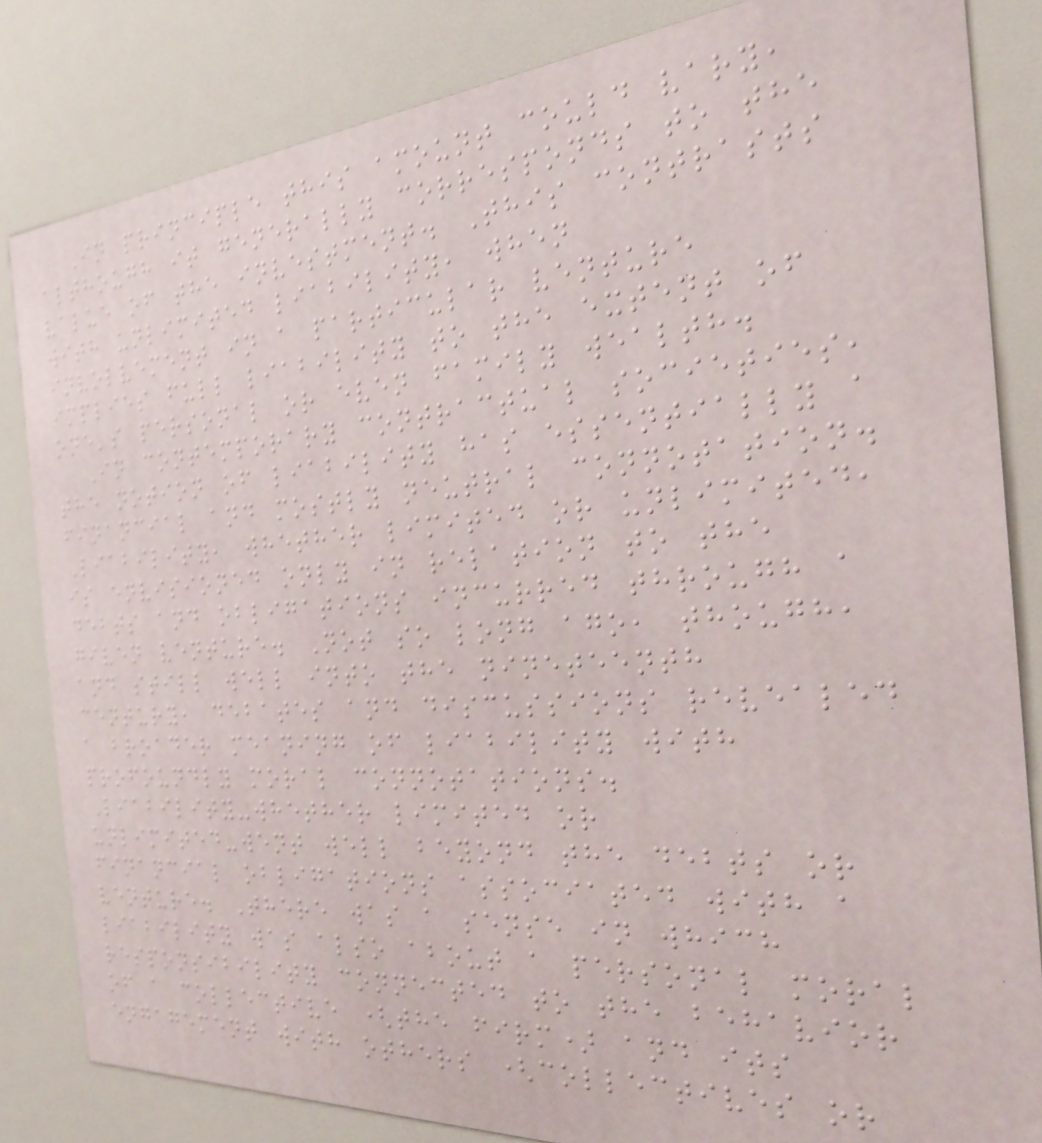In principle this amount could vary,
although it generally corresponds to the
value of the investment. This contrasts
with unlimited liability, when
involvement in a particular venture
implies full liability to the extent of
one's personal or even family wealth.
In contemporary contractual societies,
the notion of liability has essentially a
financial and mostly neutral connotation.
Liability, whether limited or unlimited,
is envisioned only in relation to the
debts and obligations incurred through a
given venture. Not so long ago, though,
and still well into the nineteenth
century, debates and discussions revealed
a broader meaning of liability with
profoundly moral connotations.
Liability-whether limited or
unlimited-went well beyond the debts or
financial obligations associated with a
venture. There was a sense in which
liability was also about a personal moral
responsibility connected to the behavior
of a collective (the firm) and its
engagement with others (collectives or
